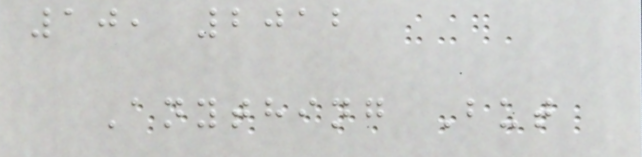10, 2012
Anything But
